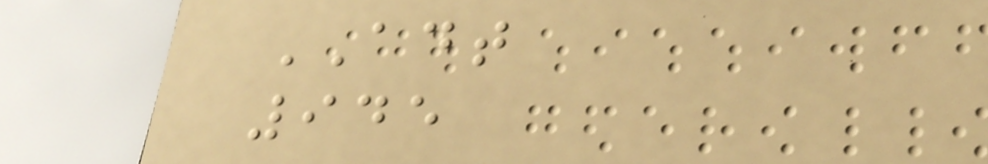ADT
945
